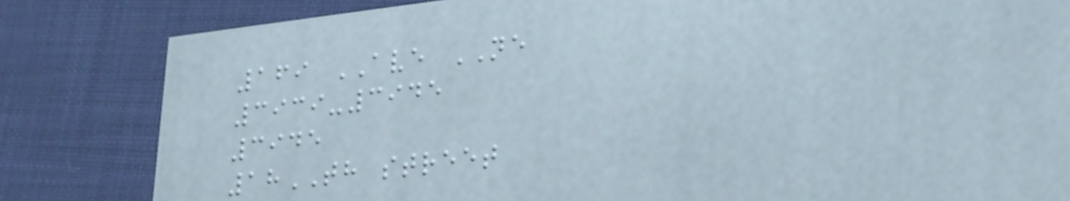169 AVE NE
3939-3945
3945
18TH street
